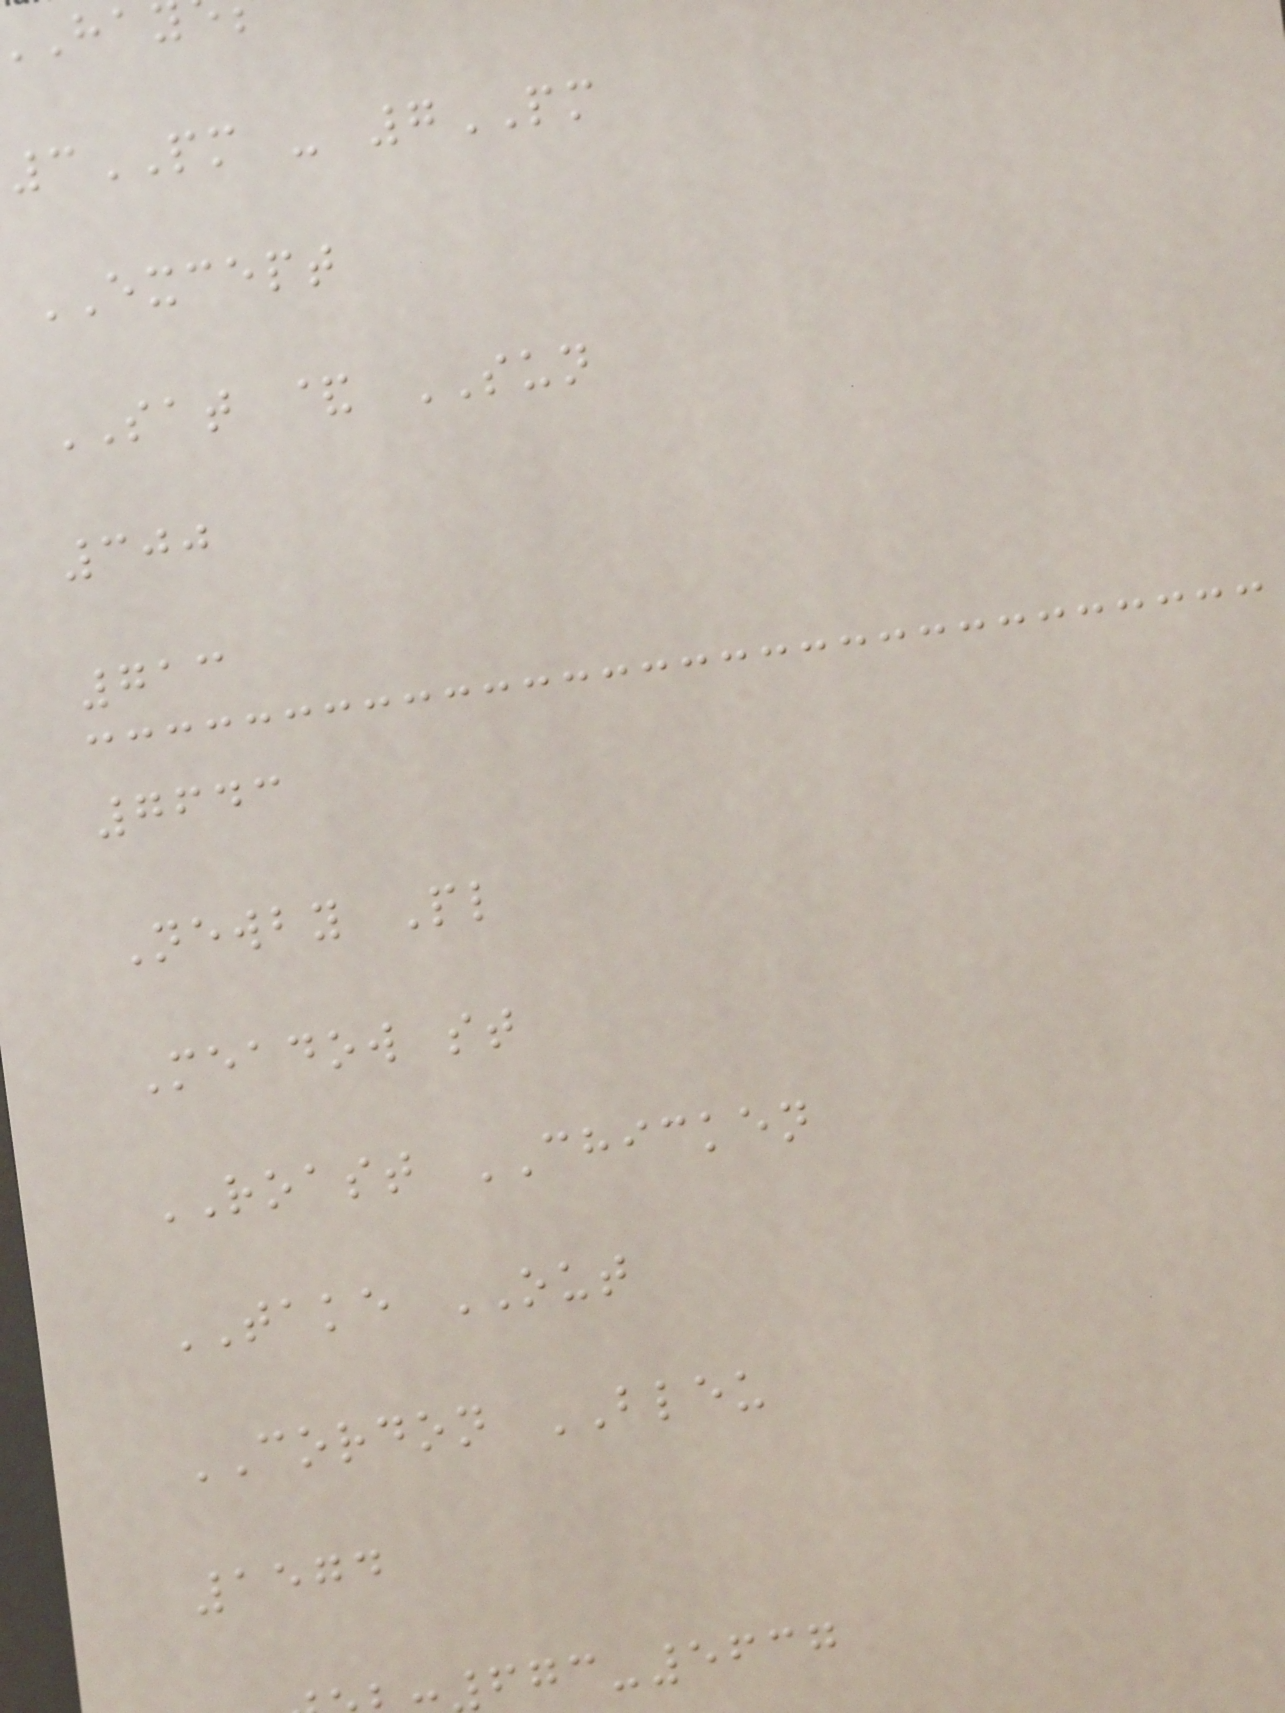3PM - 7PM
EXCEPT
SAT & SUN
300
713
7643
Newby Pl
Meadow st
ROAST CHICKEN
TAKE OUT
CORDON BLEU
1574
-5637
